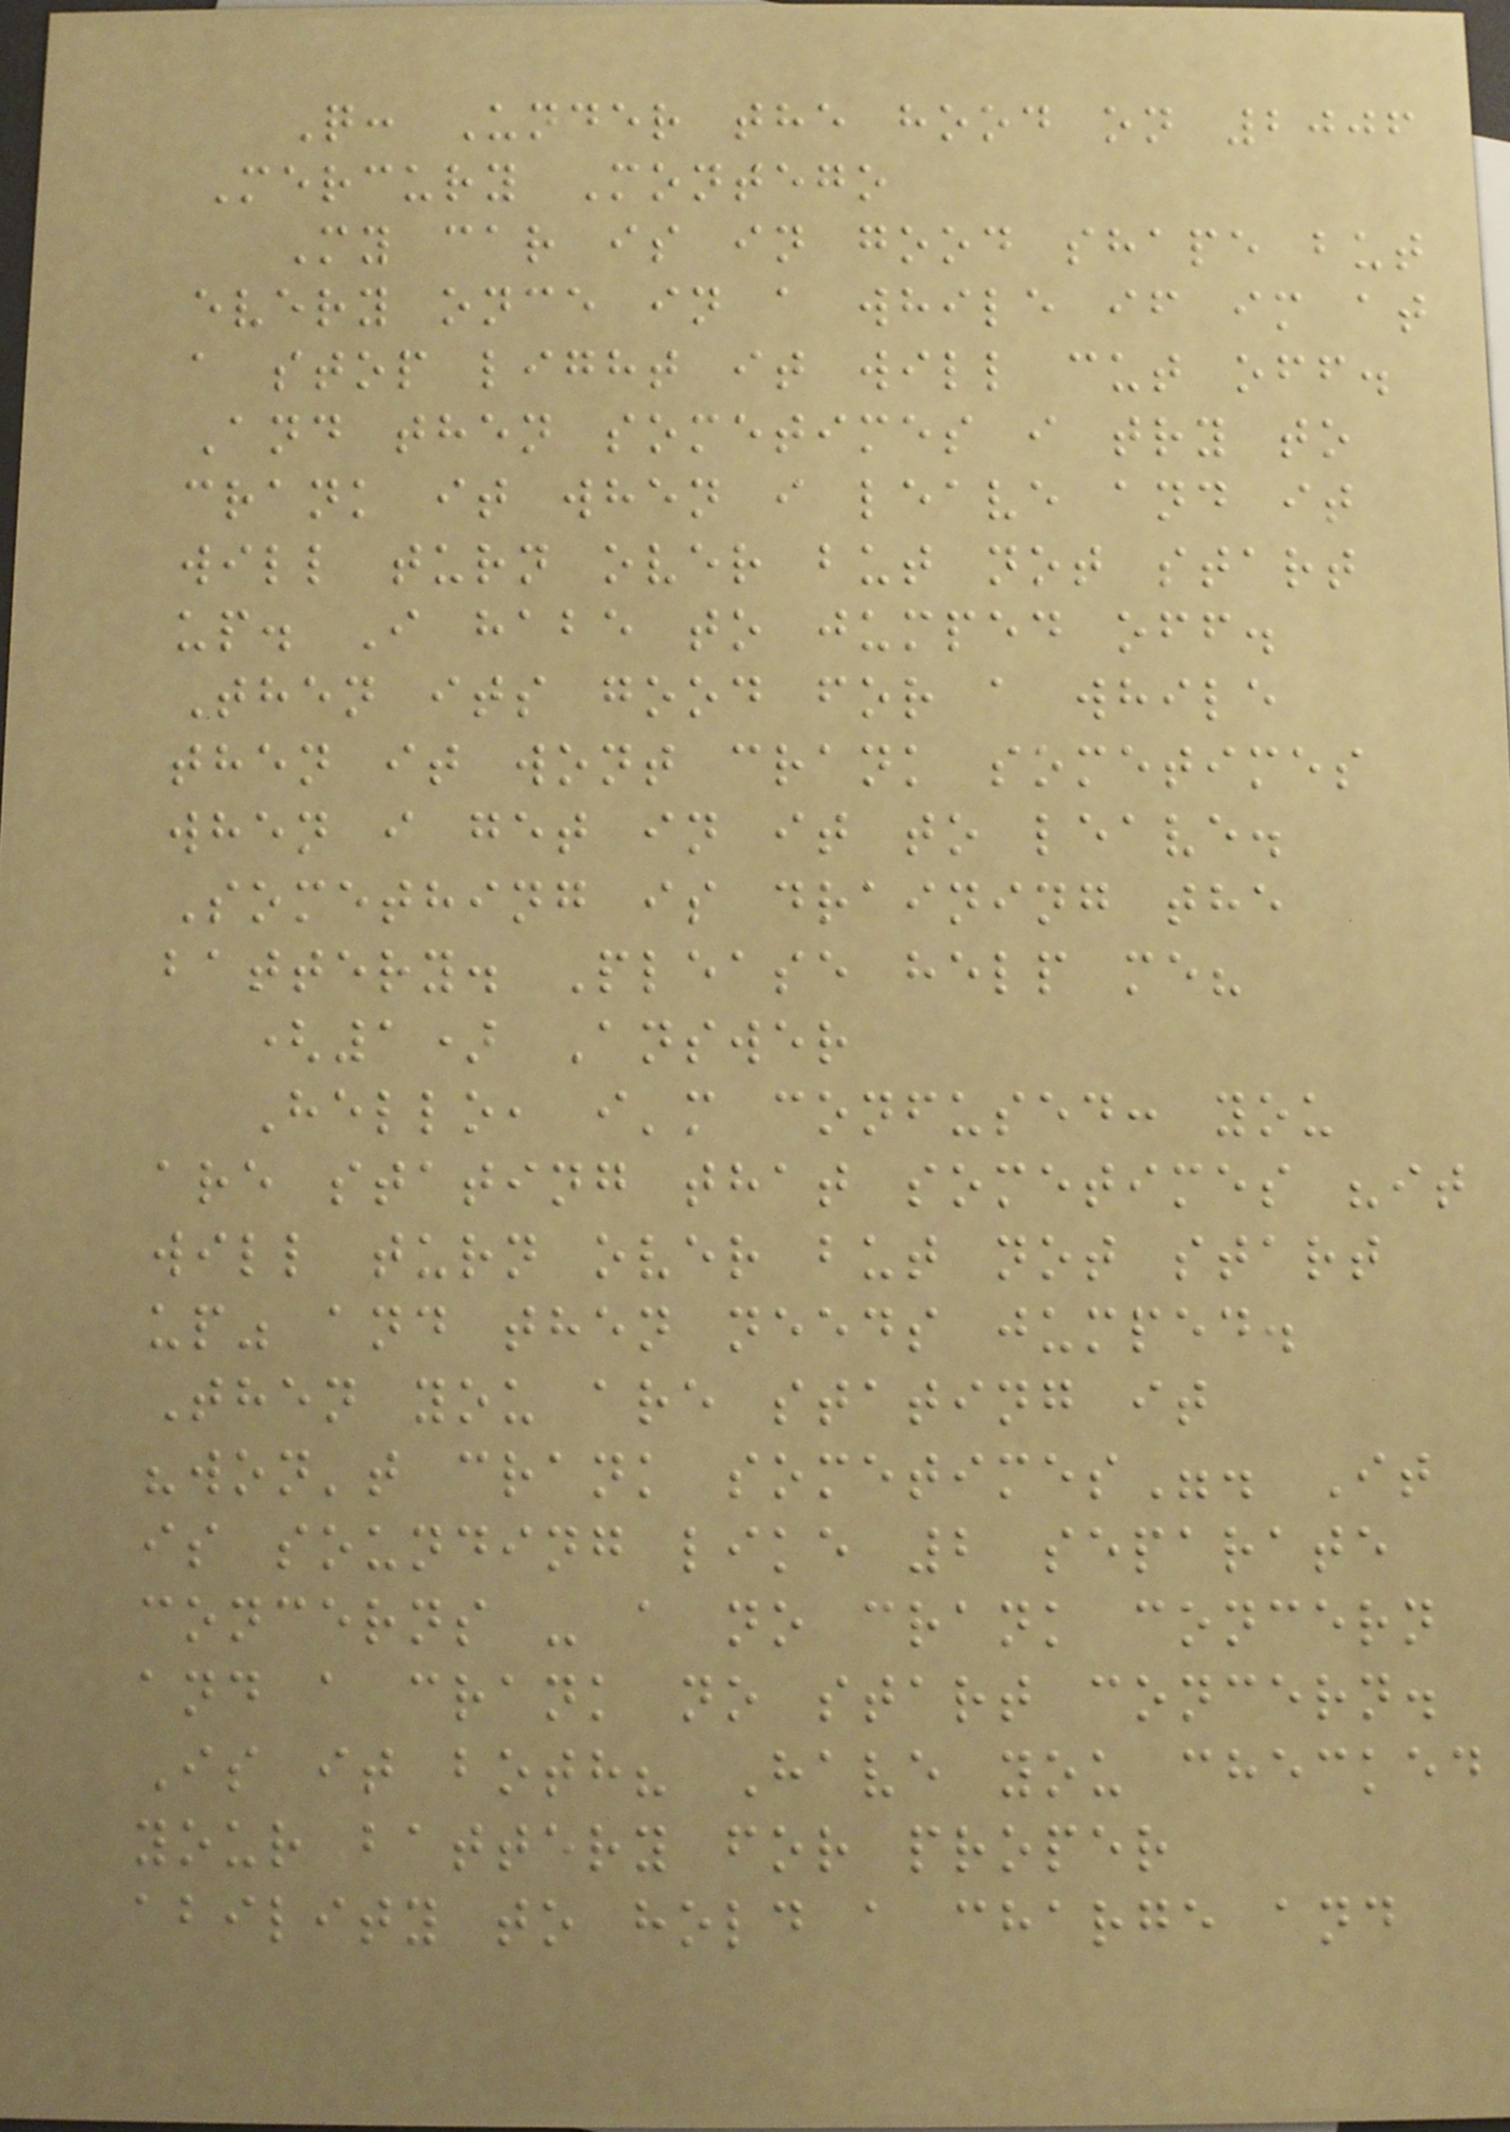Q: Under the hood on 2006
Mercury Montego
My car is in good shape but
every once in a while if im at
a stop light it will cut off.
And then sometimes i try to
crank it when i leave and it
will turn over but not start
up. I habe to jumped off.
Then its good for a while
then it wont crank sometimes
when i get in it to leave.
Something is draining the
battery. Please help me?
(1) Answer
Hello, i'm confused: you
are stating that sometimes "it
will turn over but not start
up" and then needs jumped.
Then you are stating it
"won't crank sometimes". It
is sounding like 2 separate
concerns - a no crank concern
and a crank no start concern.
Is it both? Have you checked
your battery for proper
ability to hold a charge and
